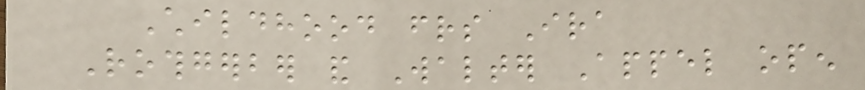Childhood friends Ira
Rothgerber and Walter Appel open
